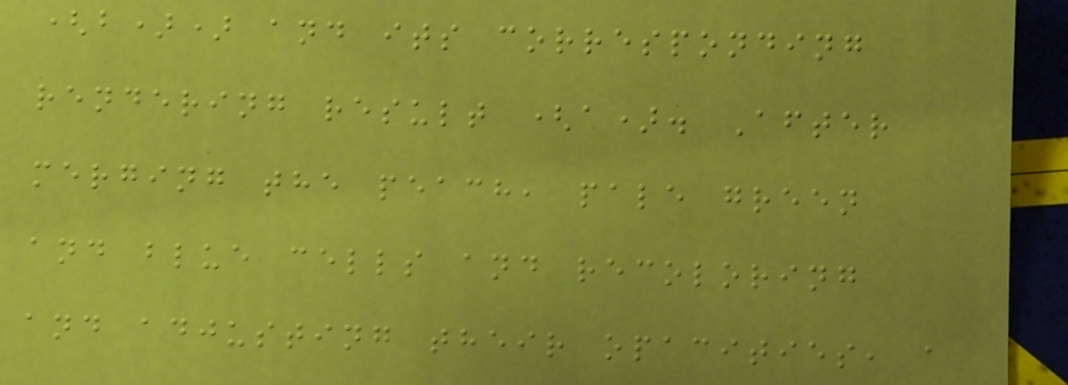(b)) and its corresponding
rendering result (a). After
merging the peach, pale green
and blue cells and recoloring
and adjusting their opacities, a
